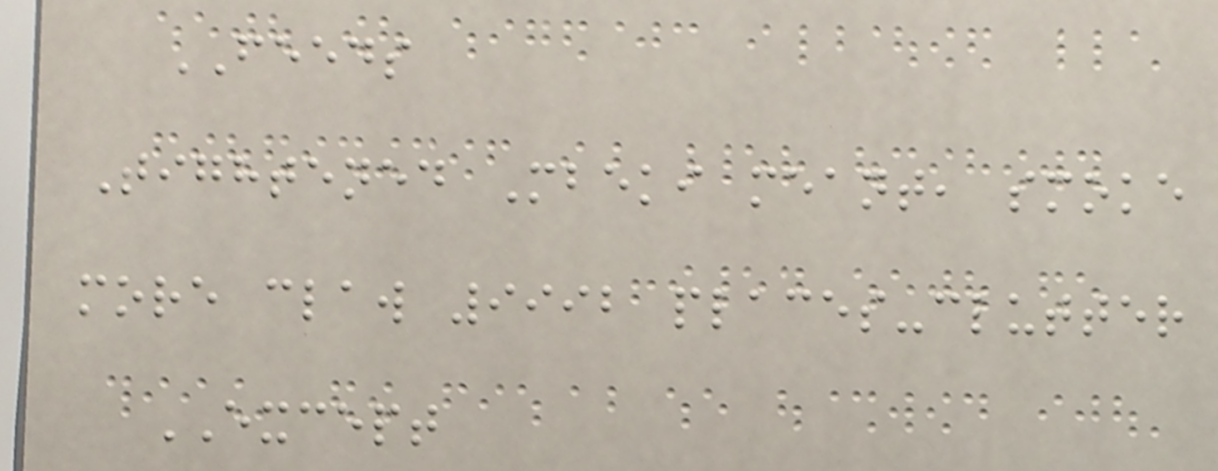FEEDS
Tightened Mbeki meant, smoke
more claw 9992 places-clutter
EXCEPT
